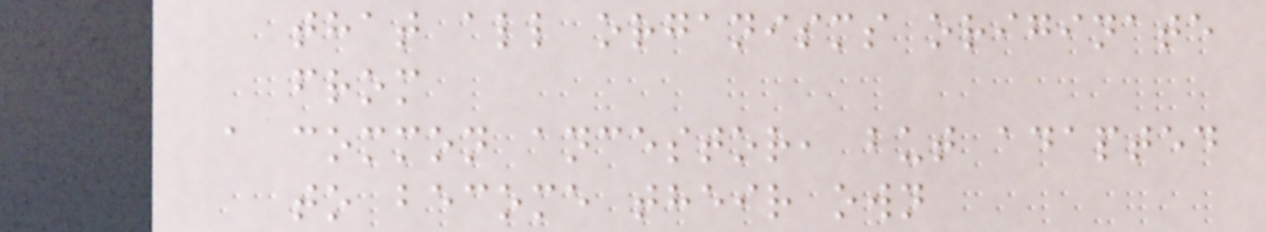that all organisms originate
from
a common ancestor, but adapted
to become their own
